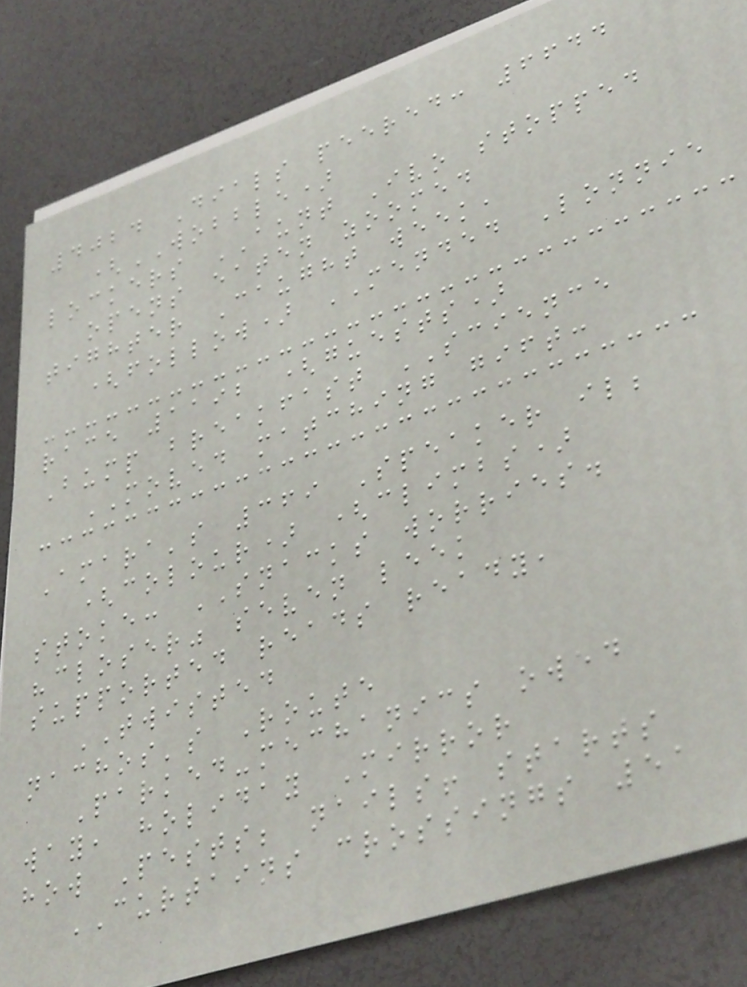4024 Dials peered: 6644
(WOBBLE)
lockers AUNT Ivo stopped
opens eaten zoomed
tighter Caught week,
(follow) MENDED Lonnie
race 1192 (guests)
Bump breakfast SCIENCE
MOVED matching gift:
Amara's 369 Speaker il;
(colour) (climbs)
stoke: SNACKS worries.
"closer" seven leek
supported reads ready,
TWISTED
nachos's Route
Parked-mechanics owed
way, holiday Mirror
how Pests; nails! starts
CURTAINS crossings 51
